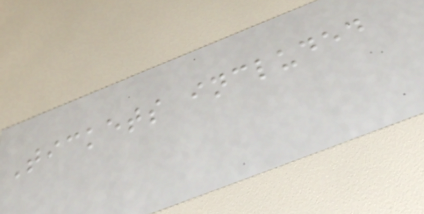Tickets included
